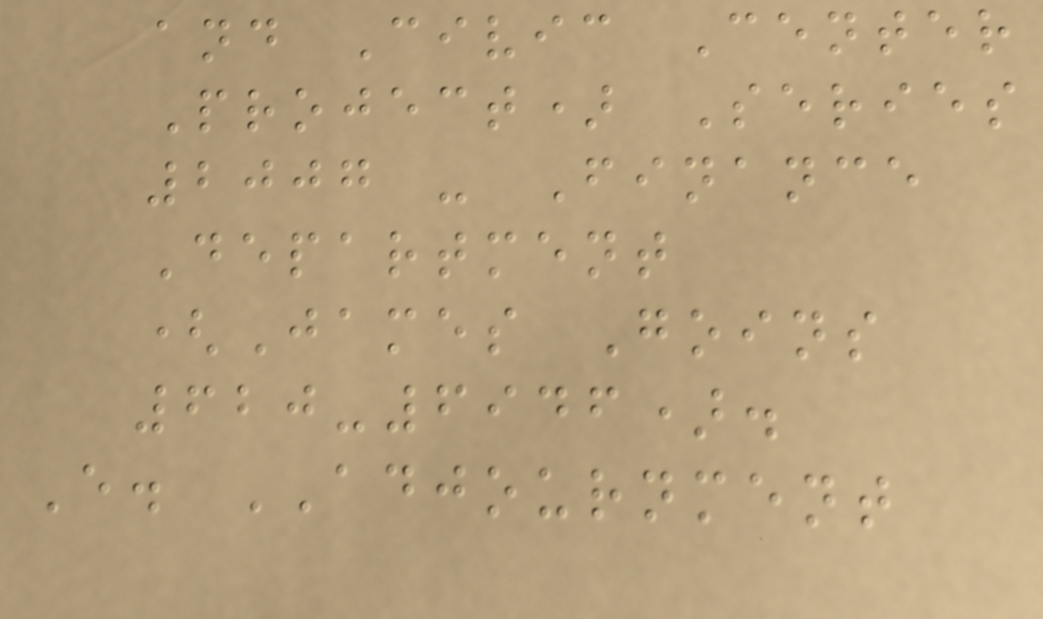and Civic Center
Project) Series
2007 - Finance
Department
(James Goins
620-6946).
E. ADJOURNMENT
